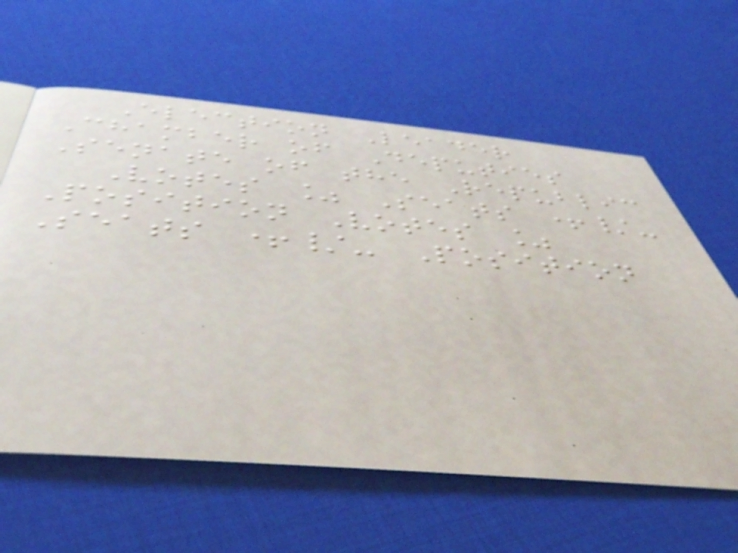Election Leader
Chamber of Deputies
Senate of the Republic
Votes % Seats +/-
Position Votes %
Seats +/- Position
